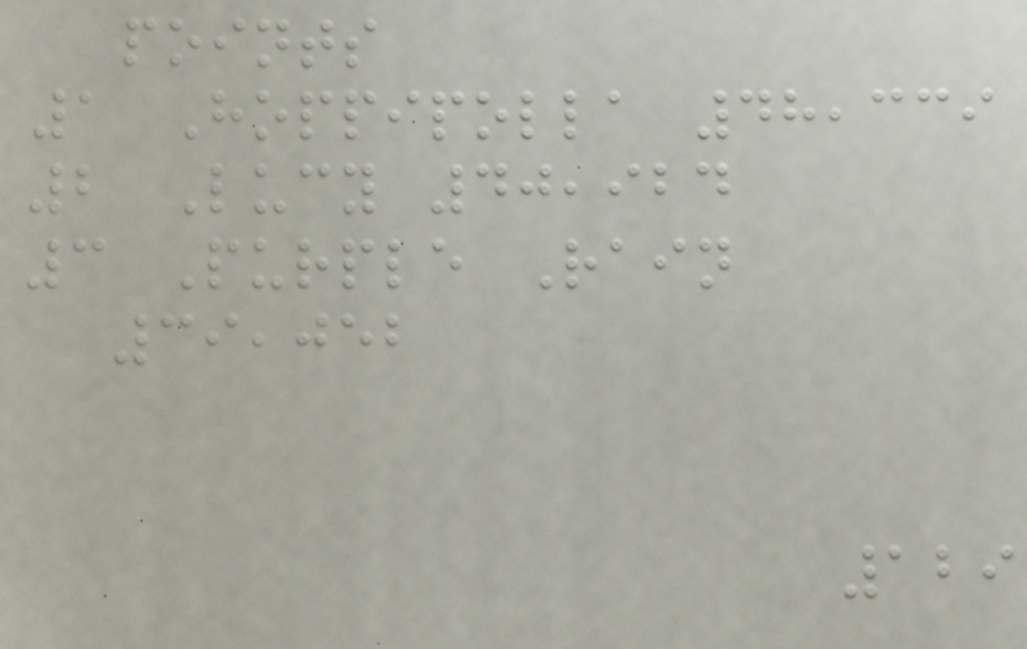points
1 Hoppipolla 48,339
2 Lucy 40,924
3 Purple Rain
39,052
129
